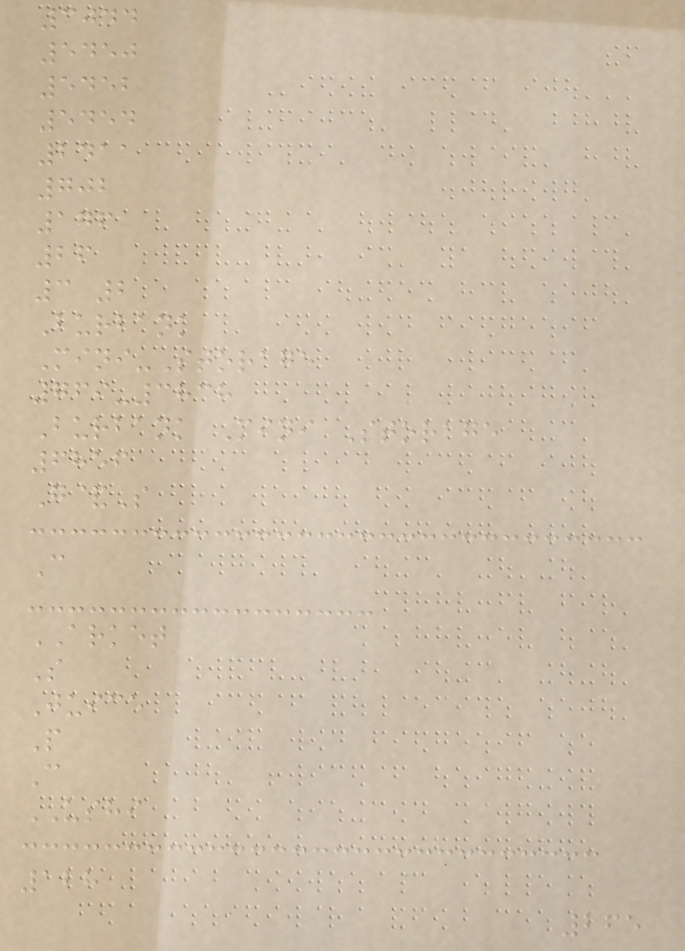3044
5450
5452
5454
2411
702
176
26
3 2
Burbank
Mini-Storage
769-3838
Burbank Mini Storage
6856
G&S
C
ARKET
S
Juice
P
C
USHI
128
265
